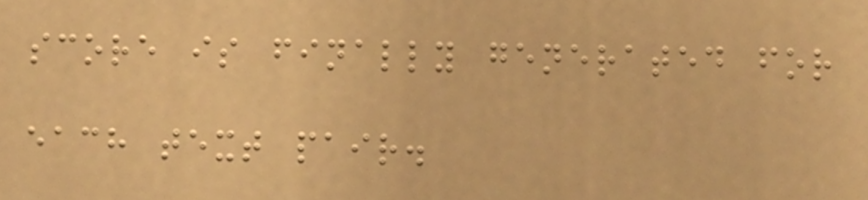score is finally generated for
each text pair.
